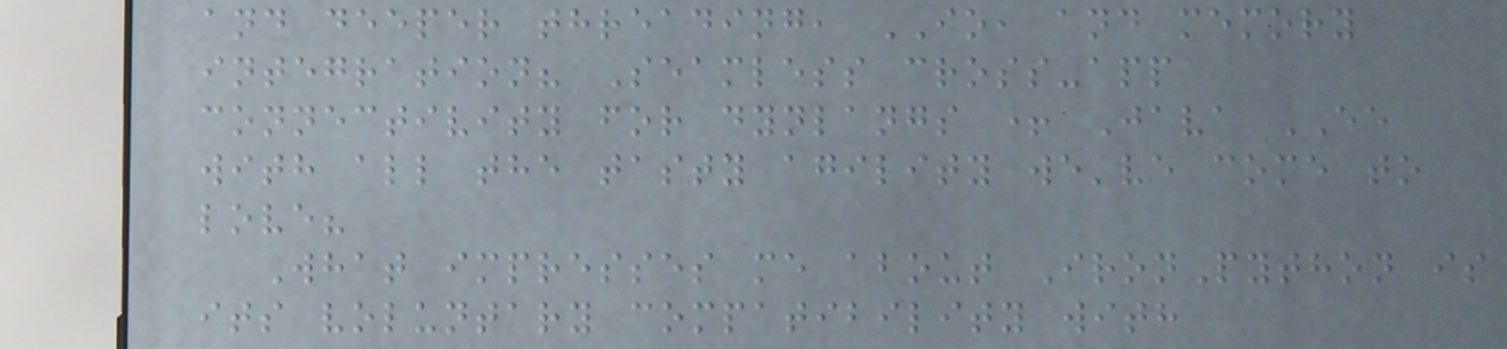and deeper threading, IO, and memory
integration? Seamless cross-app
connectivity for dynlangs + Java EE
with all the tasty agility we've come to
love?
What impresses me about IronPython is
its voluntary compatibility with
